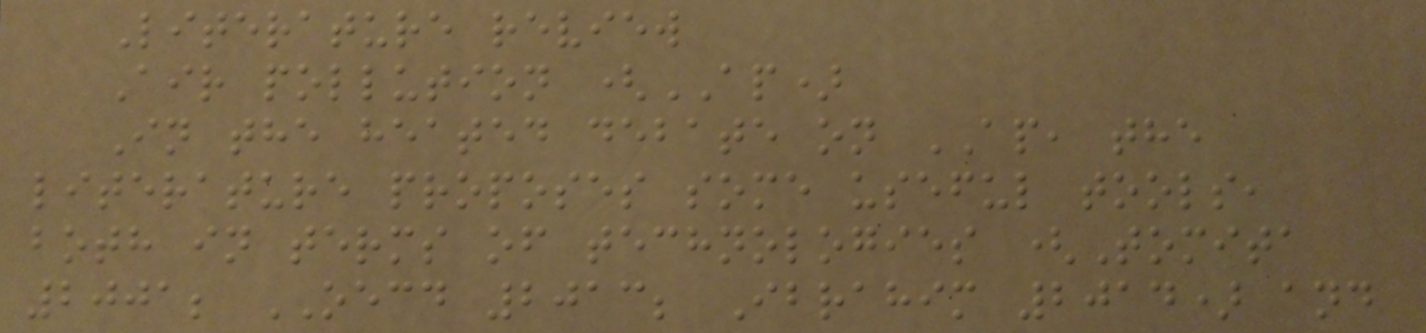Literature review
Air pollution (AP)
In the heated debate on AP, the
literature proposes some useful tools,
both in terms of technologies (Tomita
2001; OECD 2013; Ibrahim 2014) and
